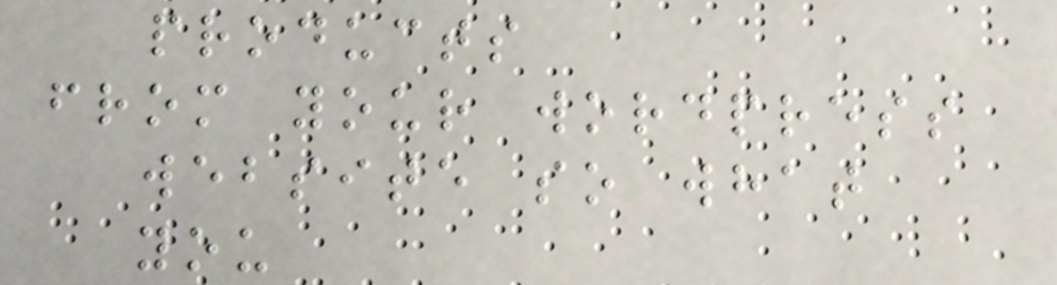products
from your wordpress
website so what
you
